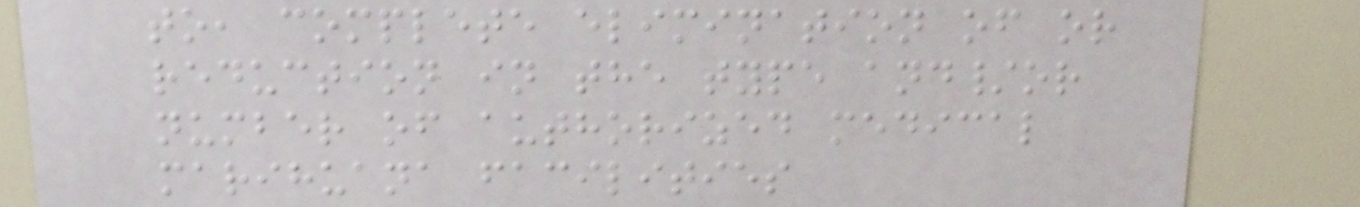to, complete elimination of or
reduction in the type and/or
number of authorized medical
marihuana facilities
